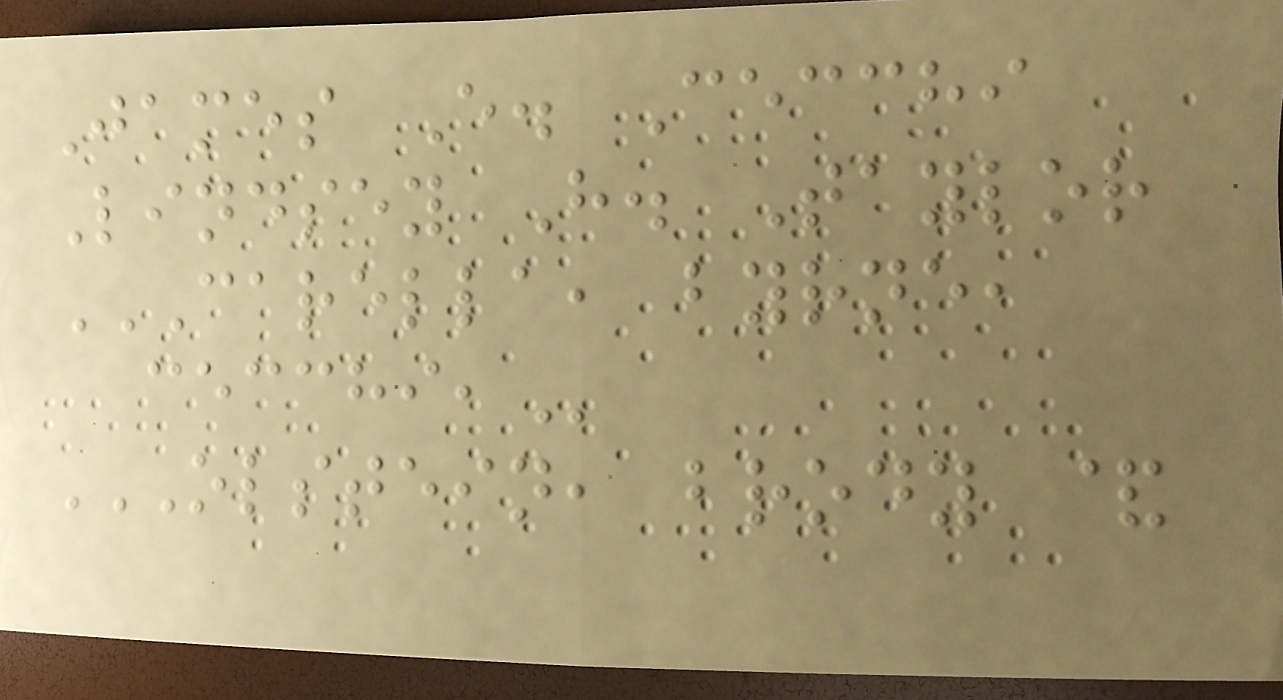James E. Cecchi
Lindsey H. Taylor
CARELLA, BYRNE,
CECCHI,
OLSTEIN, BRODY &
